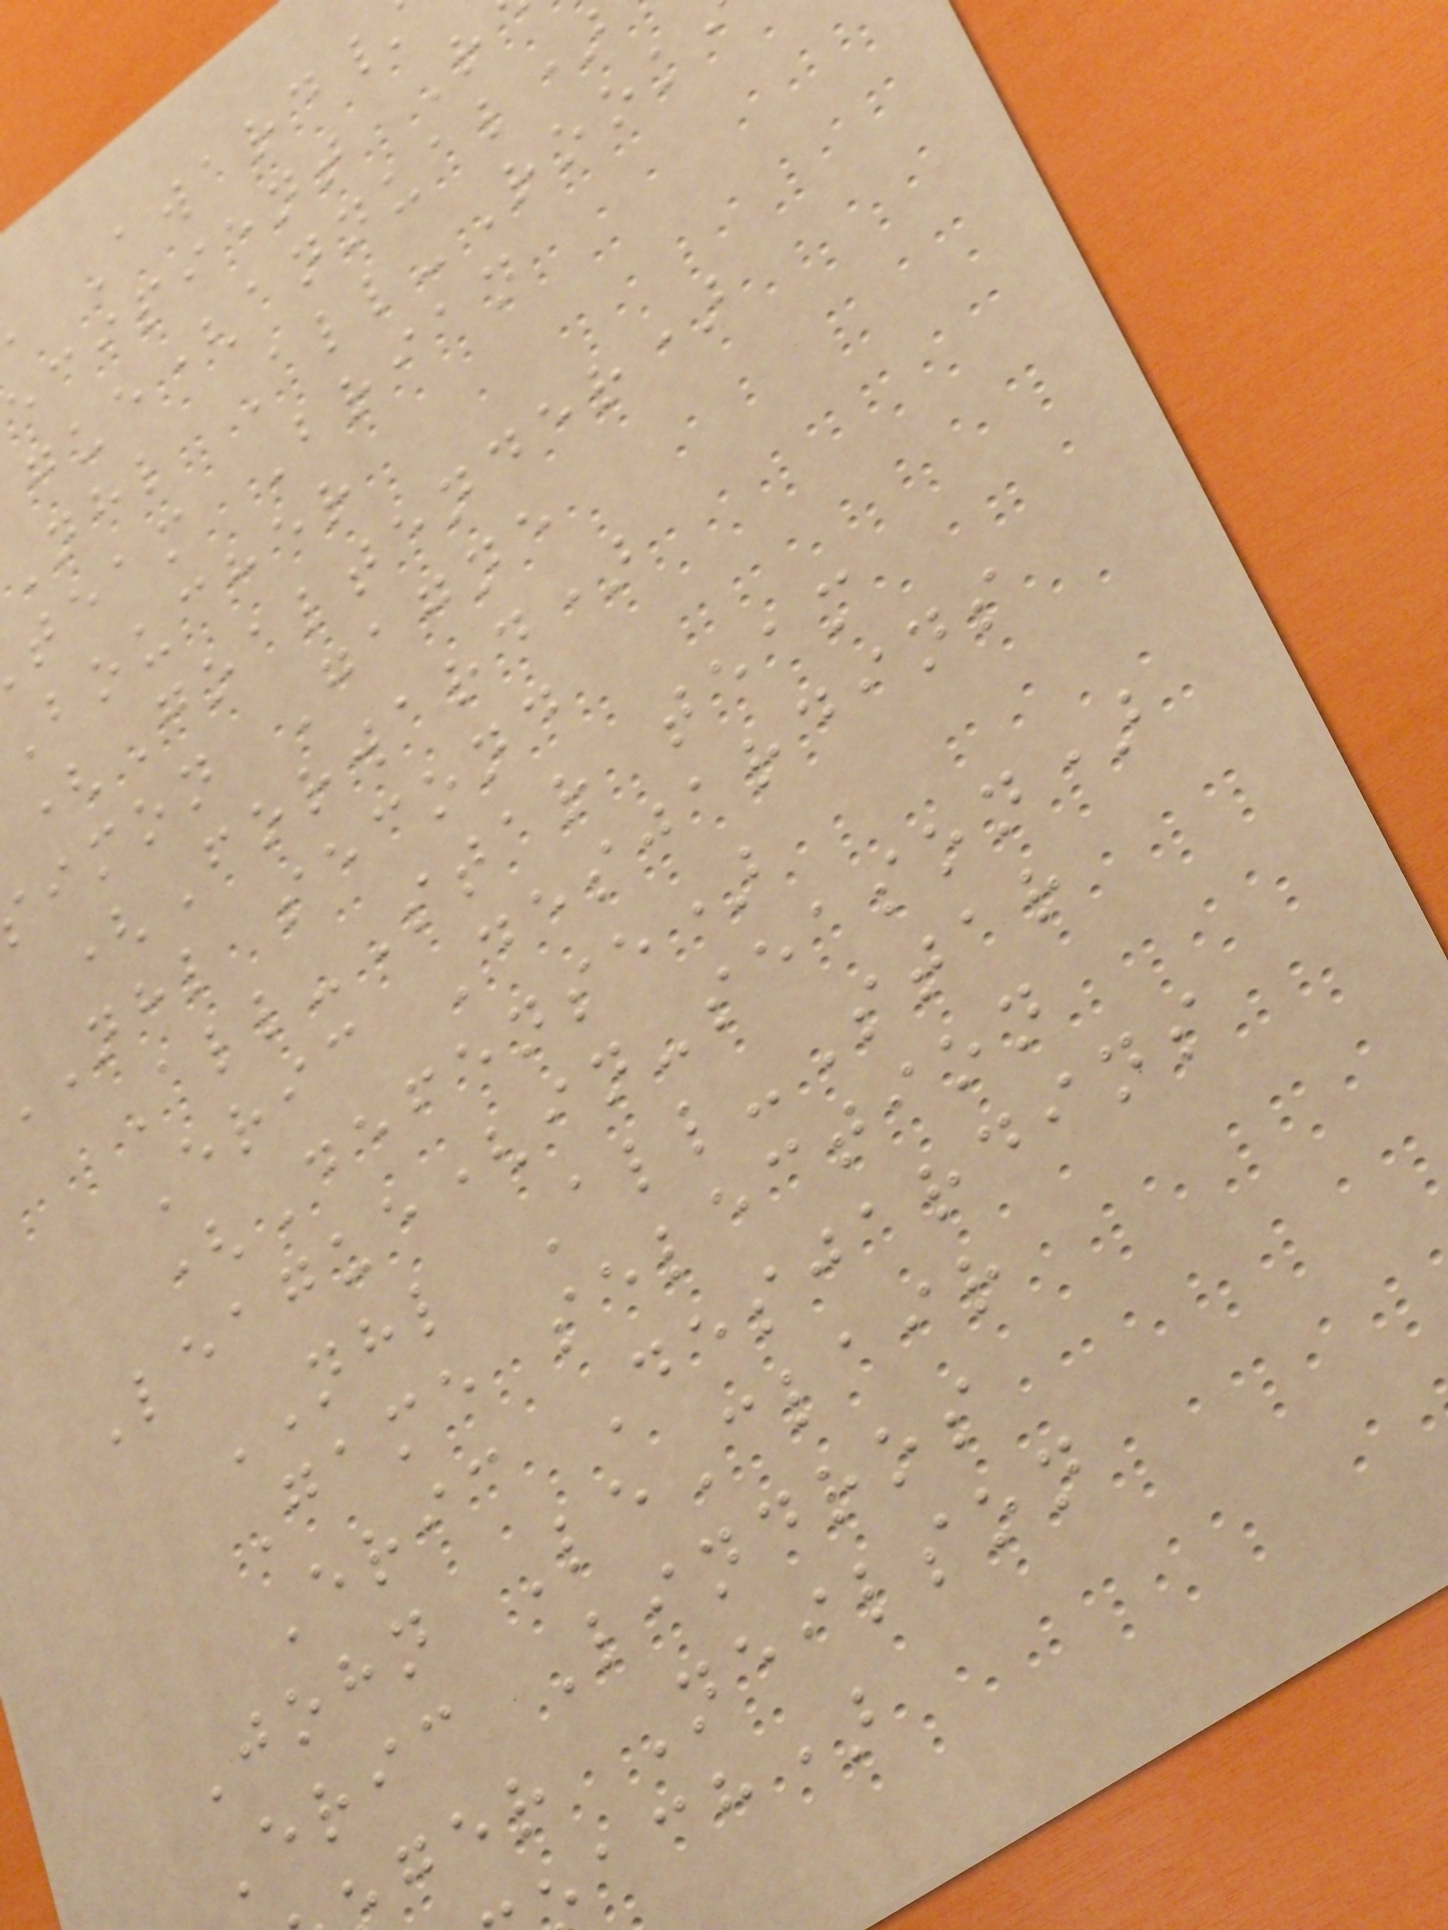Award
ecipient R
gue(annual)
nhl All-Rook
team Brian
boucher
(Goaltender)
imon Gagne
(Forward)
nhl second
All-Star team
Eric Desjardins
(Defense)
League(in-season)
NHL All-Star
Game selection
Eric Desjardins
John LeClair
Eric Lindros
ger Neilson
ach)
